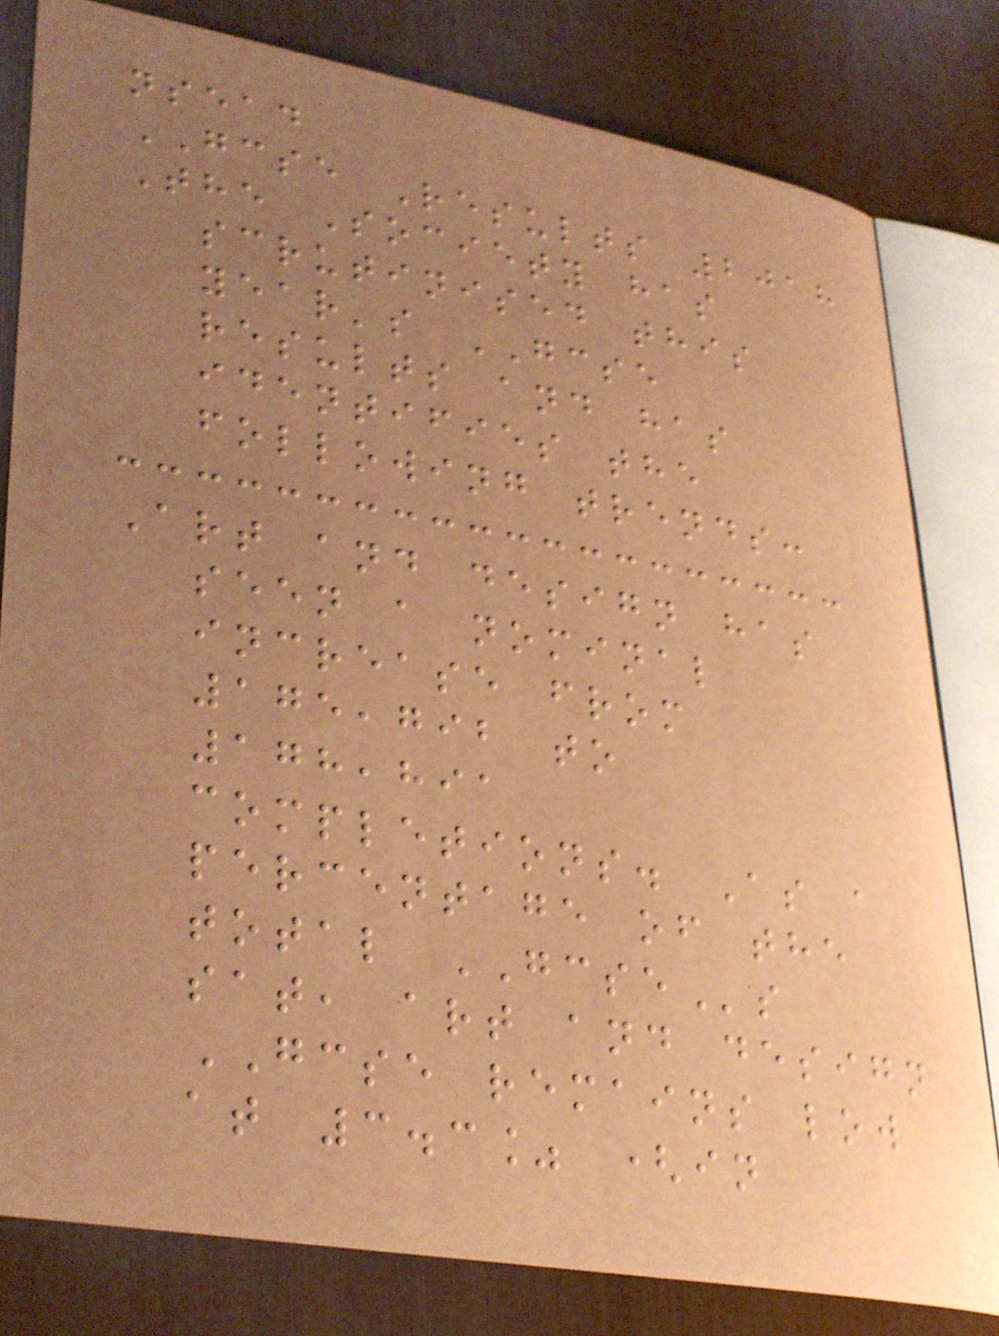nsead
GCSE Results 2018
The Society has
scrutinised this
year's GCSE
results and has
identifies the
following trends:
Art and design has
seen a nominal
increase from
175,792 to
178,891
completions. As a
percentage of the
total GCSEs
sat, art and design
GCSE remains low
at 3.3% (in
